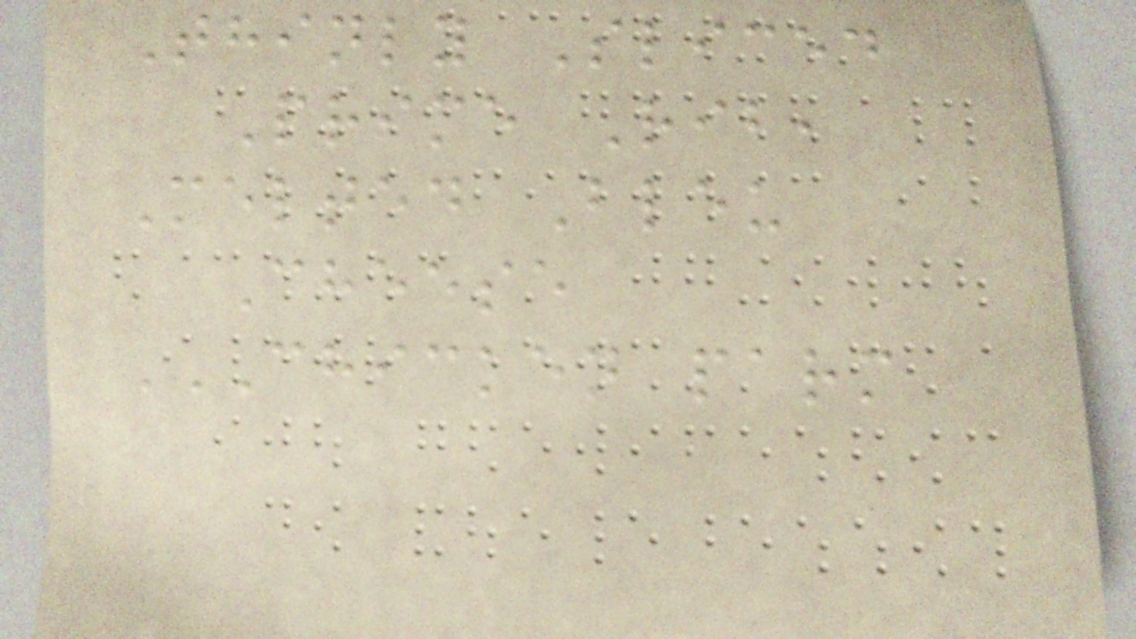Thinly Sliced
Prime Rib,
Melted Bleu
Cheese
CHICKEN PARM
